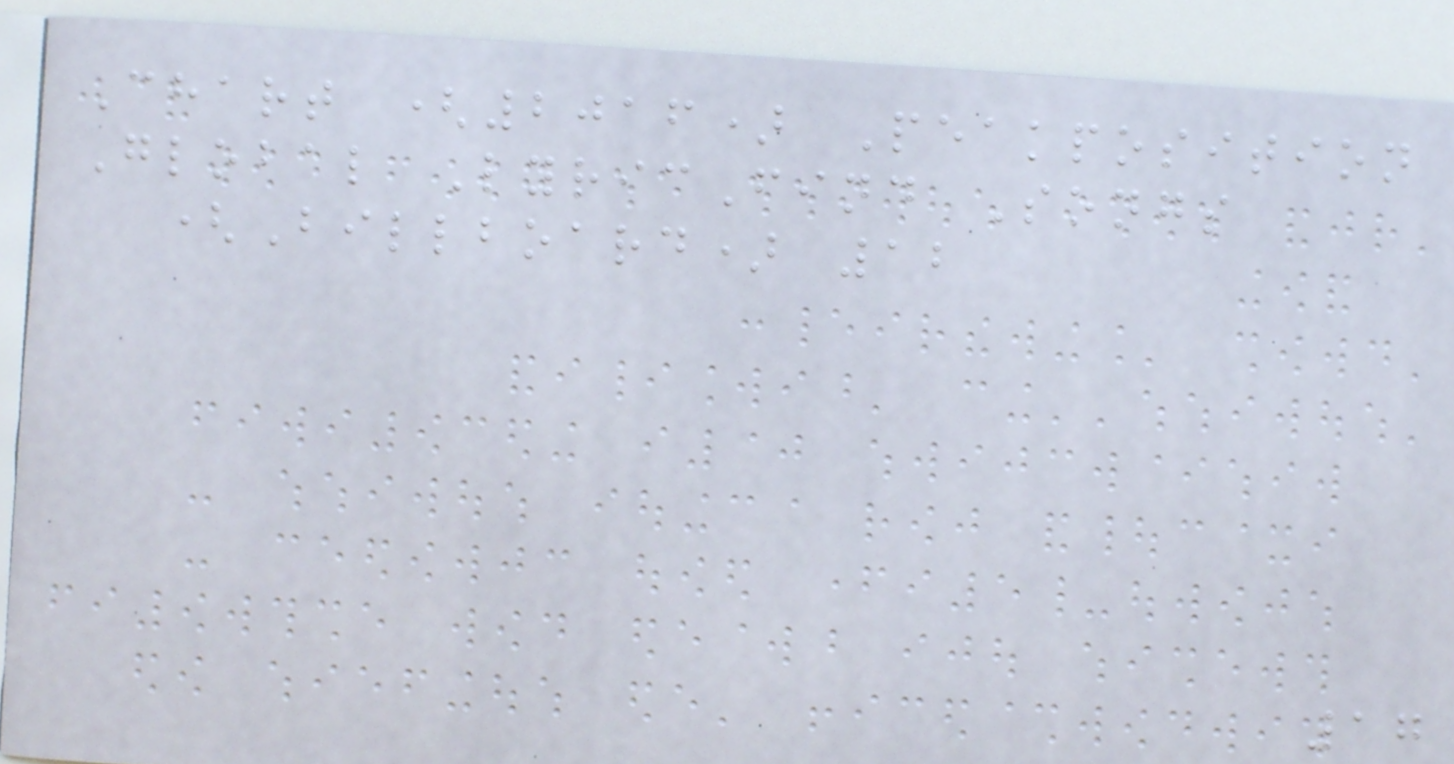Chart (2016) Peakposition
Global LyricFind Songs
(Billboard) 12
17
